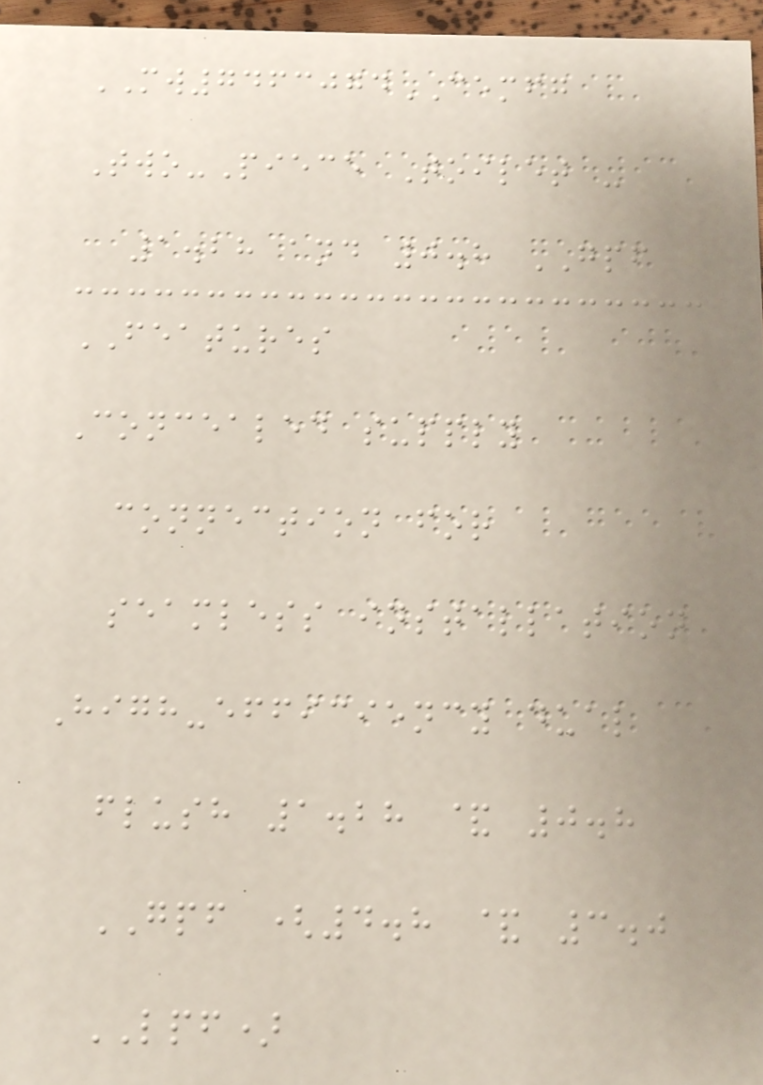MW7463074CEMFG
Two-Piece Toilet -
1.28 and 0.8 GPF
FEATURES
Concealed supply
connection for
seamless installation
High-efficiency dual
flush 1.28 & 0.8
GPF (4.8 & 3.0
LPF)
